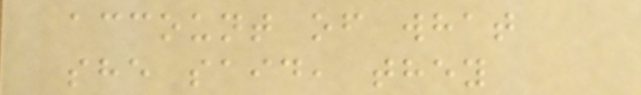account of what
she said, they
